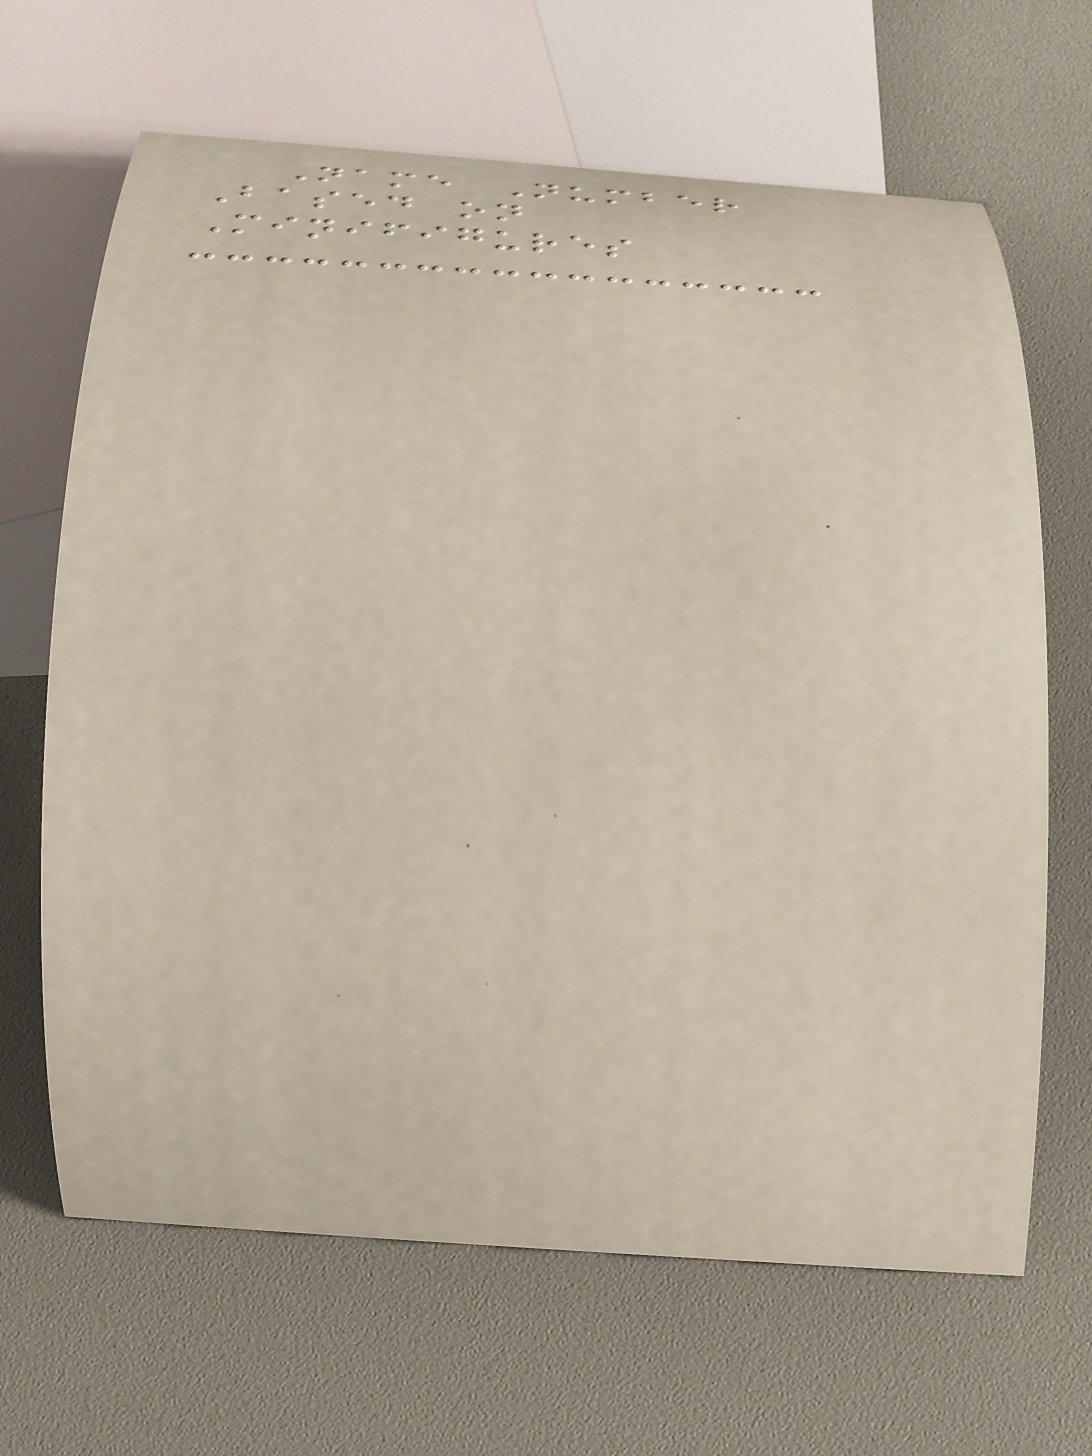Name Number
Based on
Minifigures
